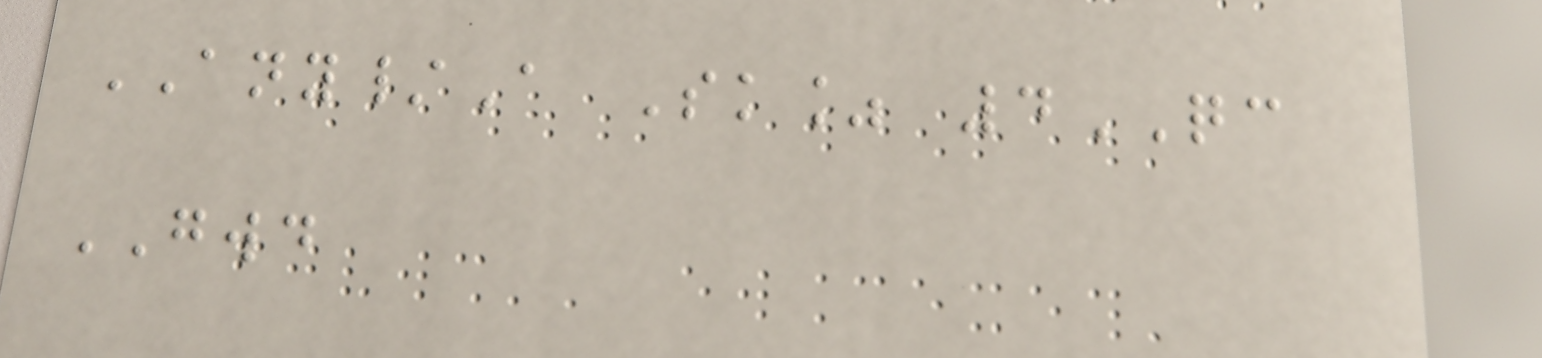ANY/A Sk% 4QC
GWD
